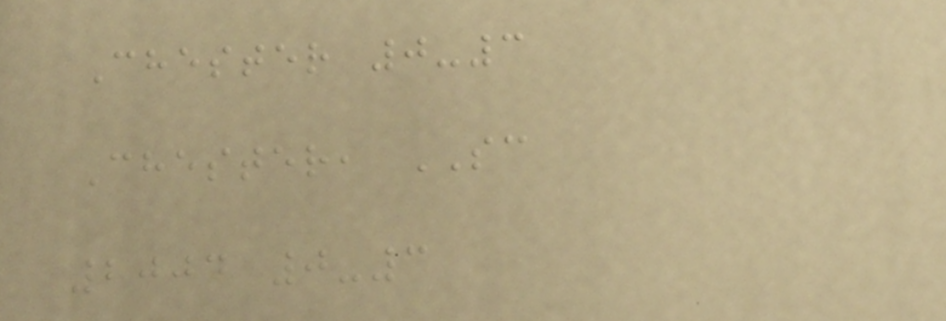Chester 0-3
Chester, SC
2004 0-3
